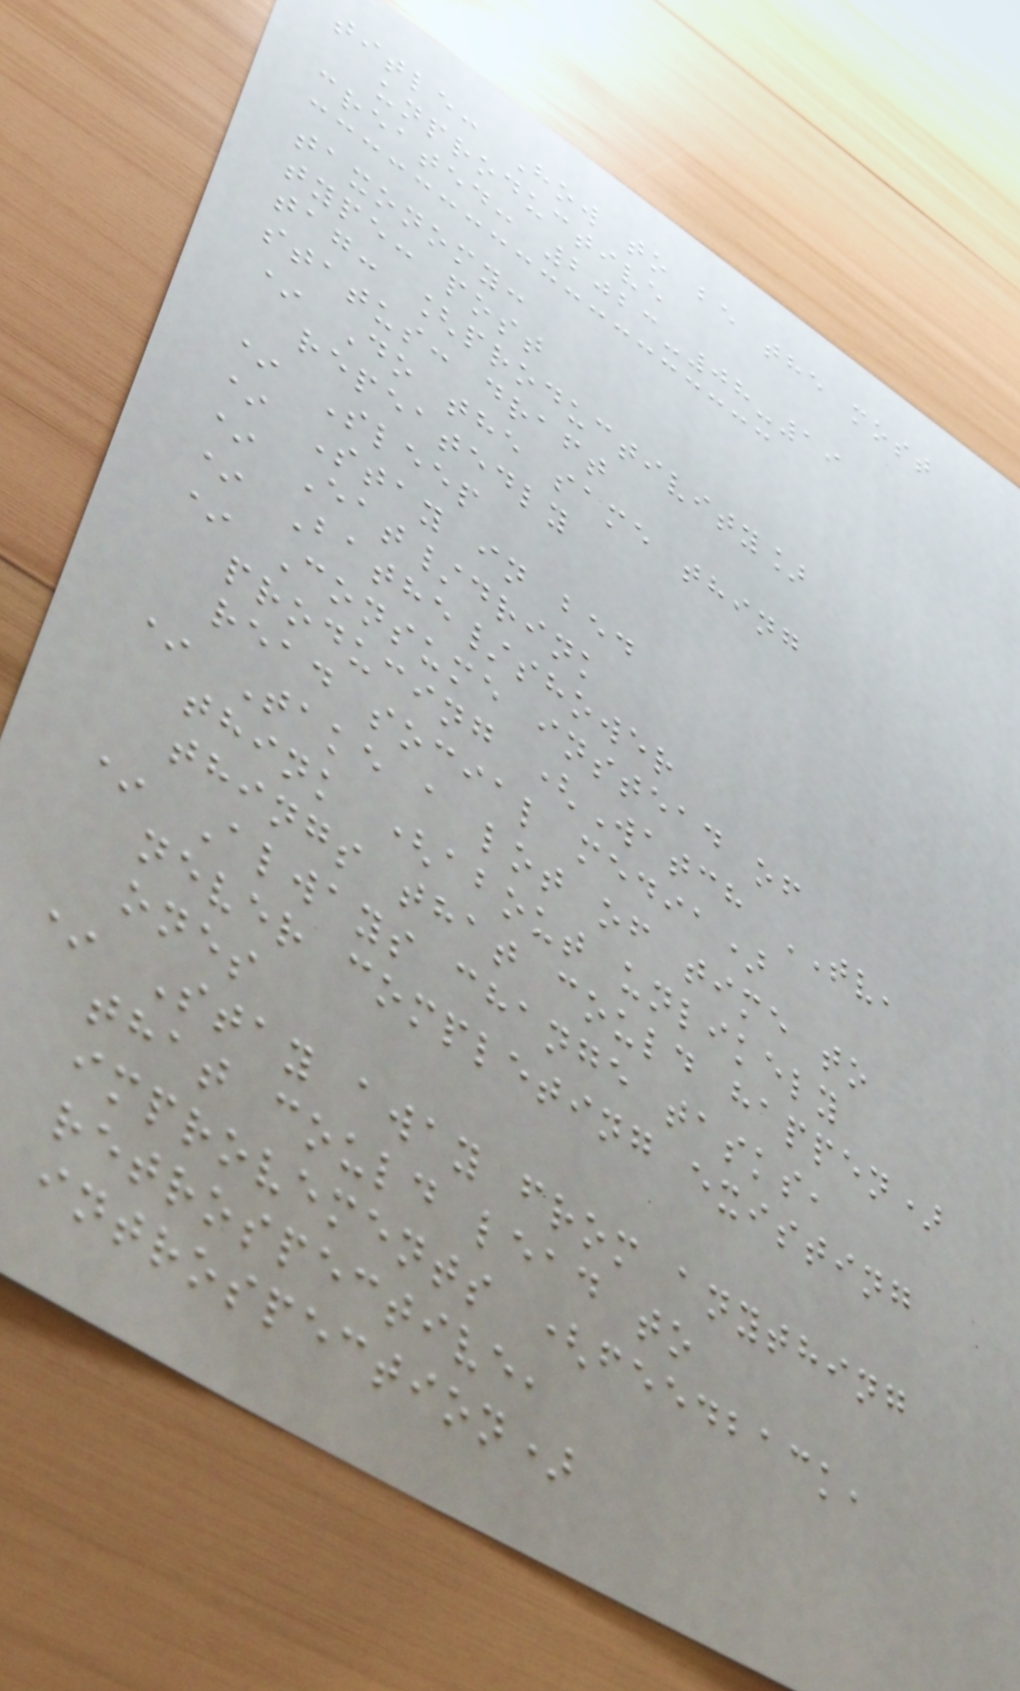title: How to be the most
unproductive
created: 2023-08-19
taxonomy:
type: post
tag: [productivity]
status: draft
* Do the same thing
repeatedly
* Sleep
* Stay in bed
* Eat/drink
* Bathe/shower
* Consume instead of
producing (Watch TV,
read social media)
* Take a lot of time to
think (about unlikely
things that could happen)
* Always change tasks,
never completing existing
ones
* Stay away from anything
that could lead to
improvements (feedback,
retrospective,
introspection)
